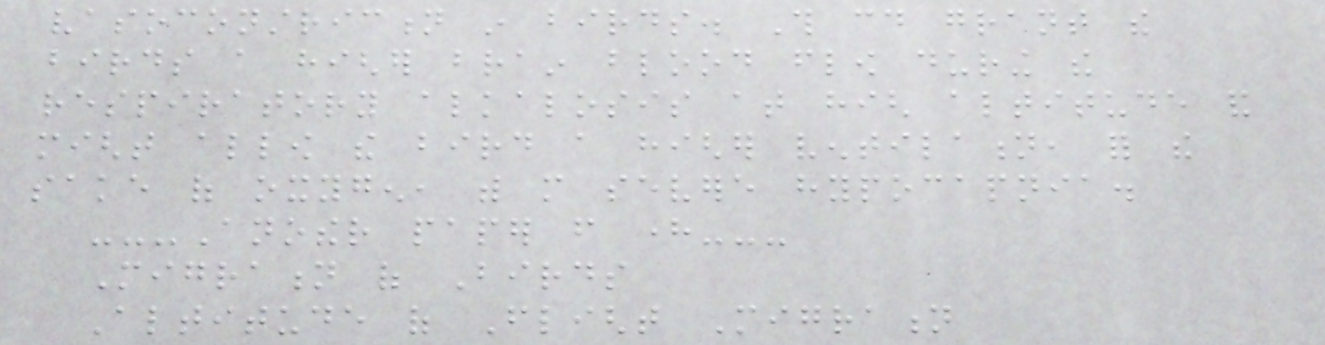vasoconstriction in birds. This could grant the
birds a higher brain blood flow during the
respiratory alkalosis at high altitude and
might allow the bird a higher ventilation, for the
sake of oxygen, with more severe hypocapnia.
---Another paper from here---
Migration of Birds
Altitude of Flight Migration
